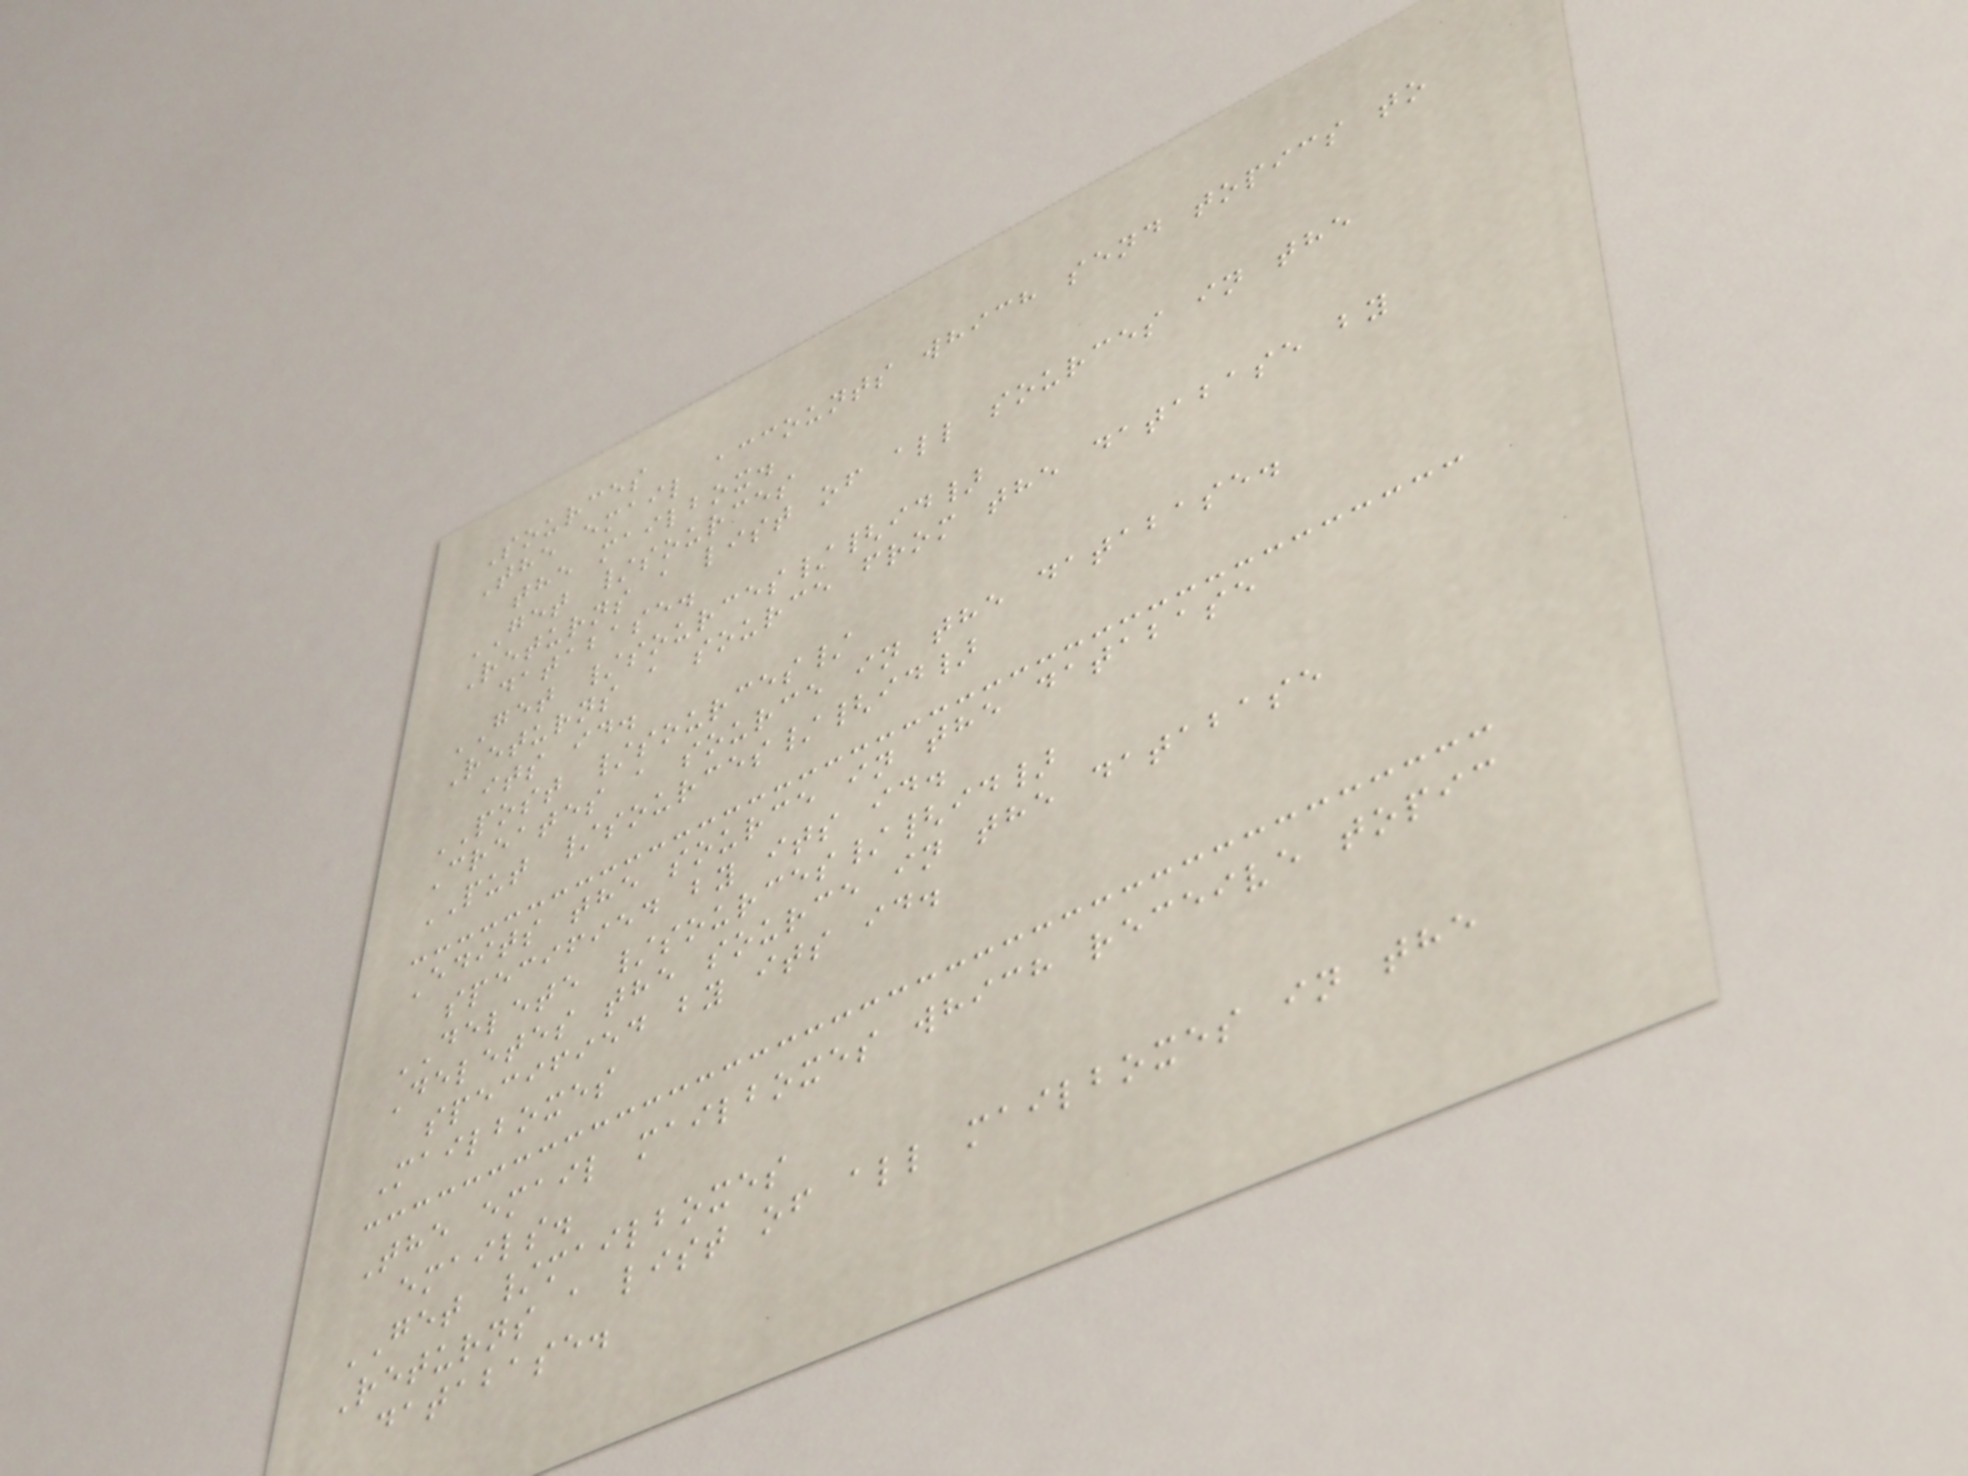Sources
The email accounts which send topics to
the mailbox.
GET /sources
Returns a list of all sources in the
database.
GET /sources/{id}
Returns a source from the database by
its id.
POST /sources/
Creates a source in the database.
PUT /sources/{id}
Edits the source in the database
specified by its id.
DELETE /sources/{id}
Deletes the source in the database
specified by its id.
Mailboxes
The email mailboxes which receive topic
emails.
GET /mailboxes
Returns a list of all mailboxes in the
database.
